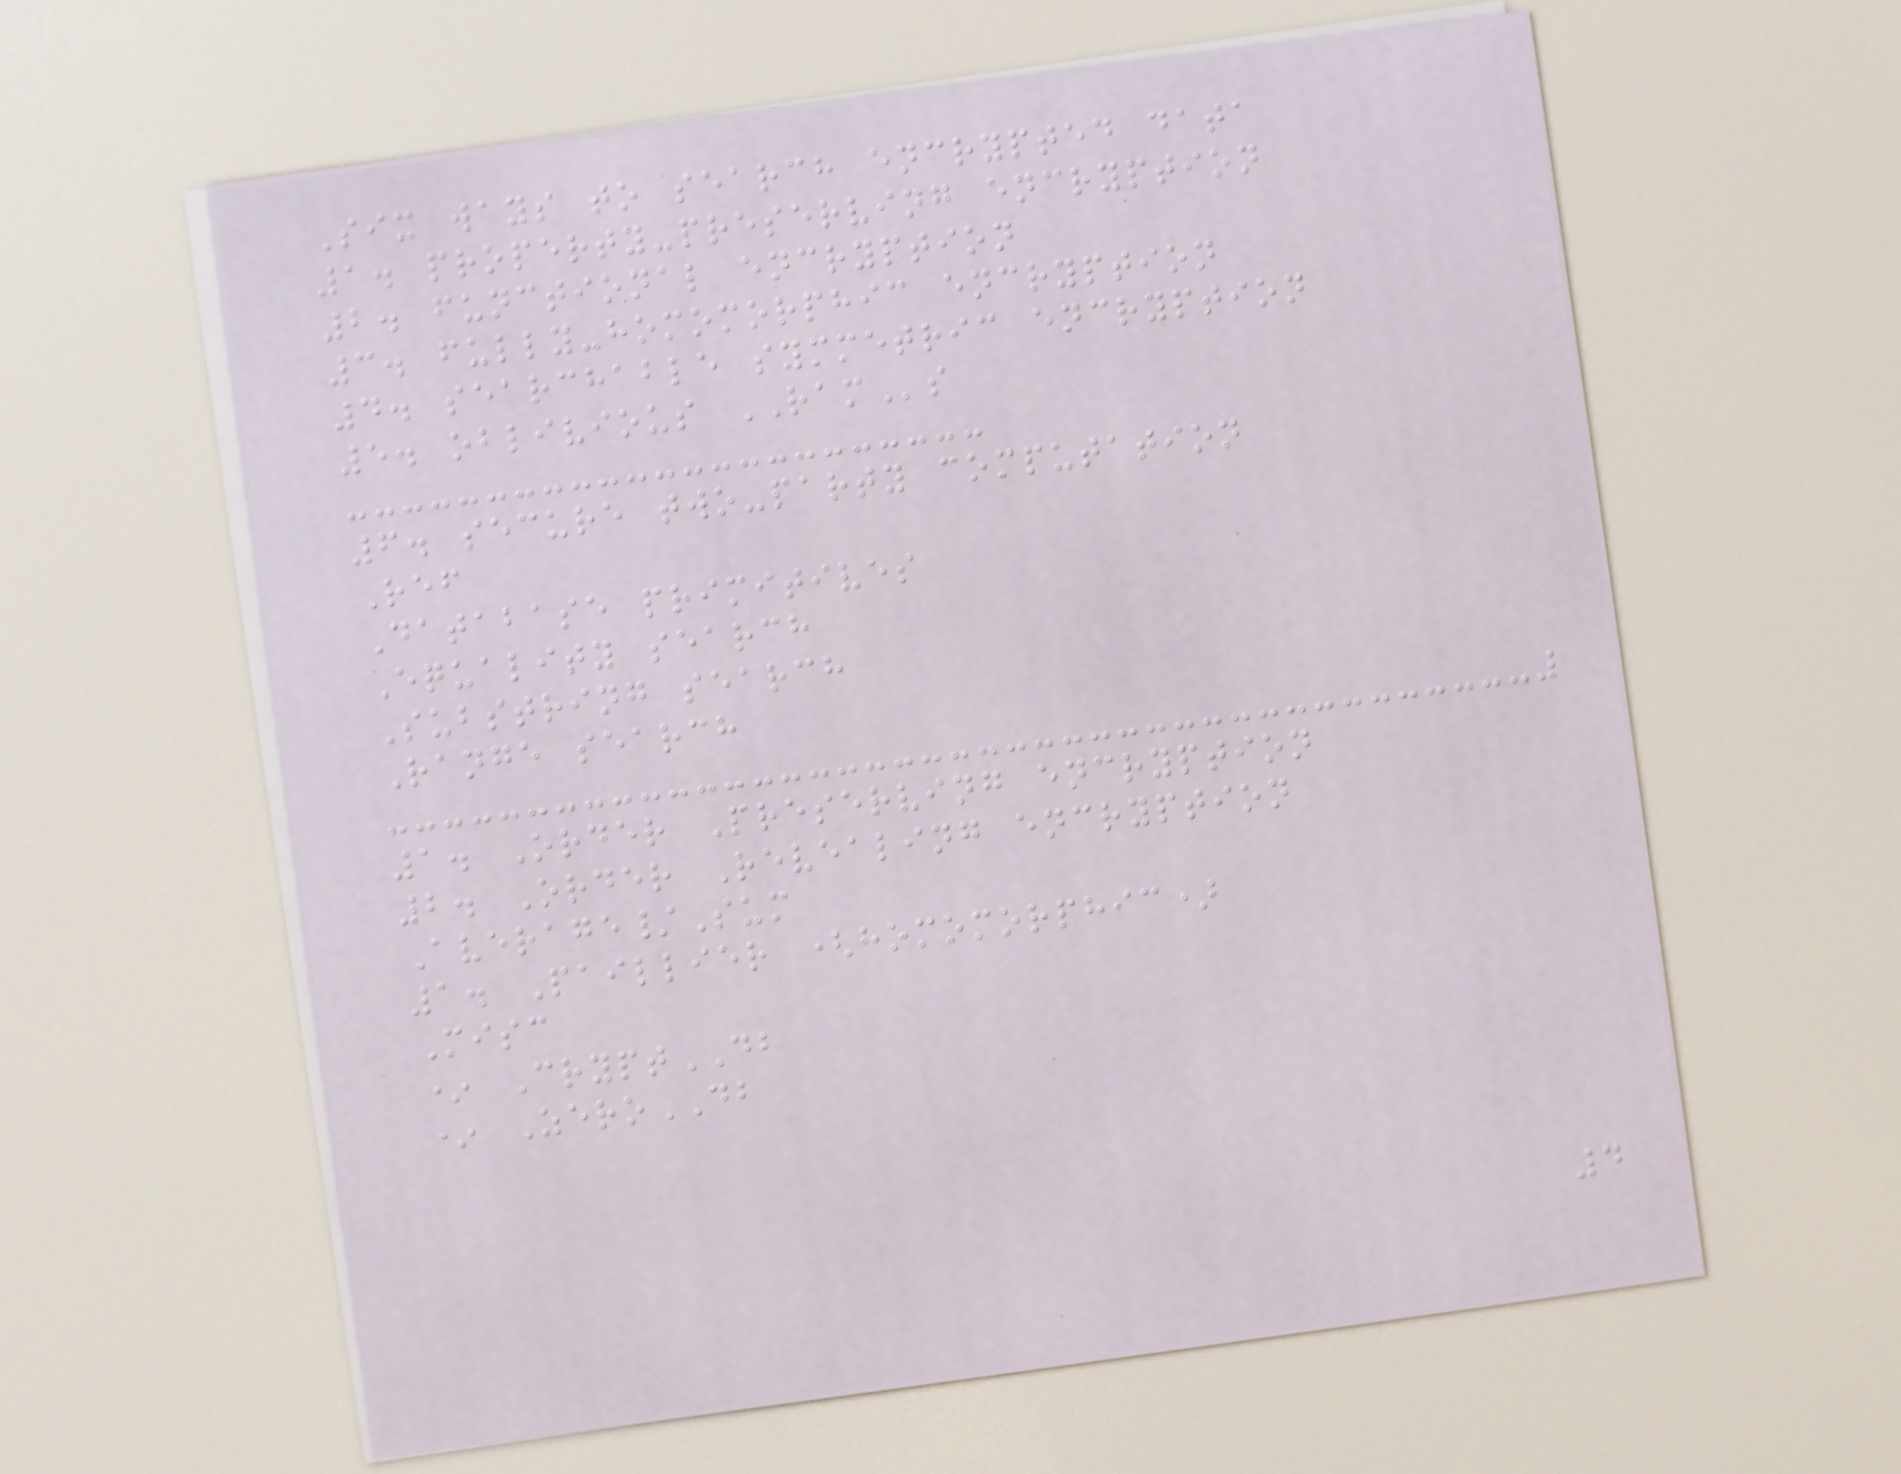Six ways to search encrypted data
1. property-preserving encryption
2. functional encryption
3. fully-homomorphic encryption
4. searchable symmetric encryption
5. oblivious RAMs
6. secure two-party computation
Ref
Database primitives
Equality search
Substring search
Range search
1. Order Preserving encryption
2. Order Revealing encryption
Average/Sum
1. Paillier (homomorphic)
Misc
* CryptDB
* ZeroDB
4
